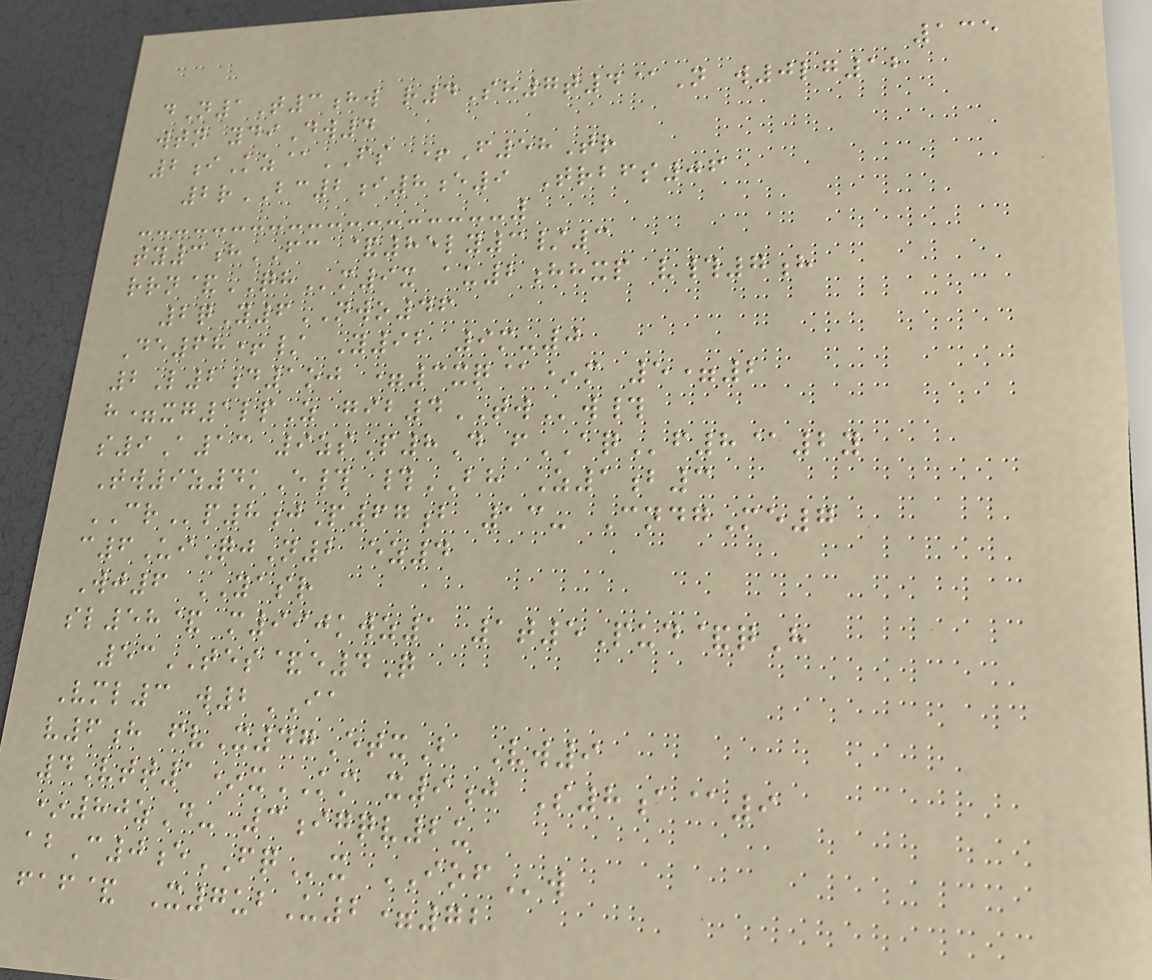135
dN1T3hw r4Sh7t4@N w0lg12
wtn ydiDw4
2iKz@FS +F58Tr
2rBC2i8e9 Trbfs06
ty3hFC &85ly3/3
rrn&QHm9x au2hhxp v#7h
2qY6NWO46
De68+/ Y92 9m-0
2L2d1oj =3xq@*m 5=2
h=xg1lpZ gib4TWw#
s9A13 9zsP8D fAQf8@2y
Tw9z4kE# #BH Z1b3
CRp8jP67b 13- CndgMe7
c6UiQjN2 ez4
Wj6 YASR
sl58& m990kwz1 1t5Pud&qH
53TES&e4Q
Vml3 w2IA
v6h fvX47EtxB Vw9
4Vtt1*xKM x9j S8a@9
*80zD- 3igqv2u
abC0eFQx IOFw
faf& X7ubU2=72
